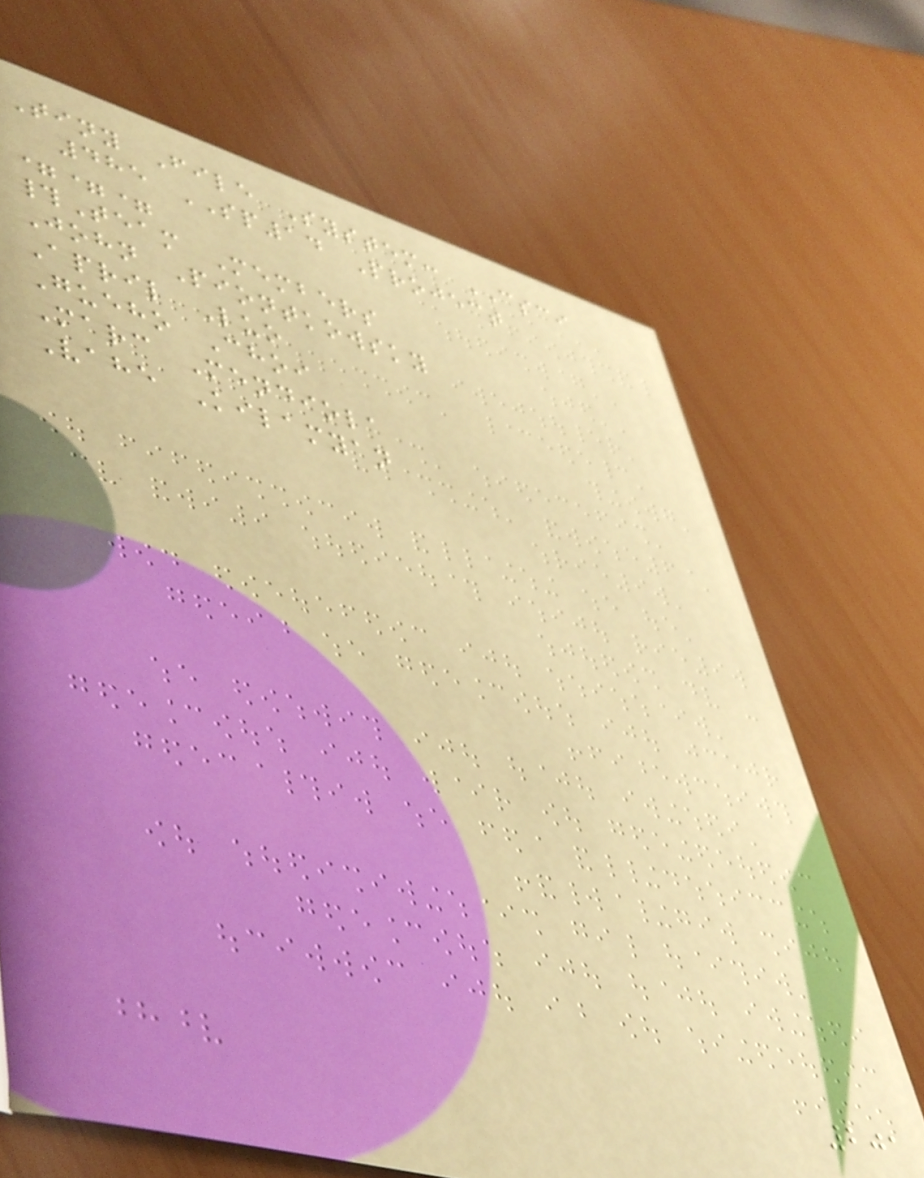Tiny File System: CSCI
485 SP14 Project
===
#Team Members
John Piontkowsky
April Luo
Gueho Choi
Marc Mendiola
Vahe Kilamyan
201
